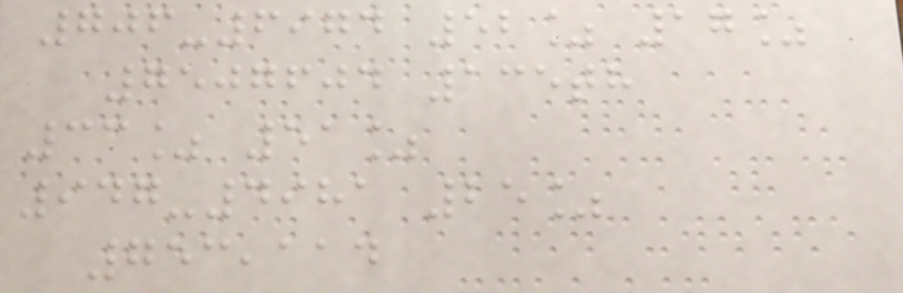706-6974 52% 17%
7507604 135th
33% 51%
947-4981 25%
753,114
